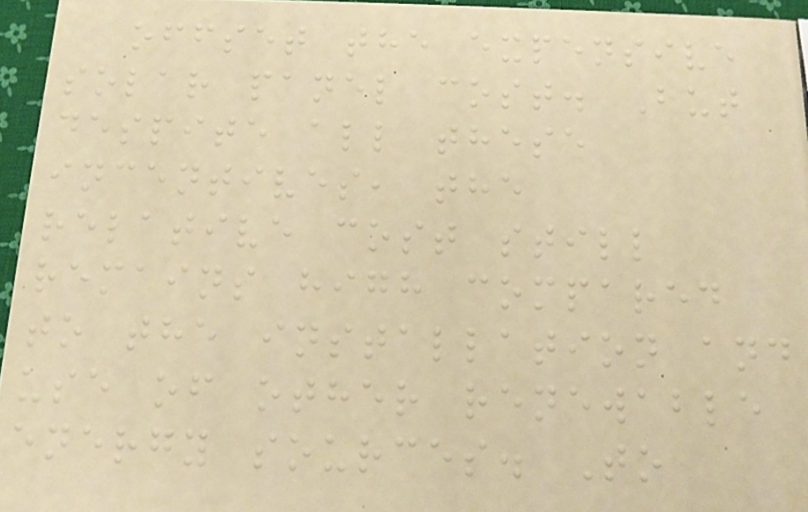offset the expensive
solar panel cost. But
despite all these
incentives, the
relative cost still
remains high compared
to the installation and
use of other renewable
energy sources. To
